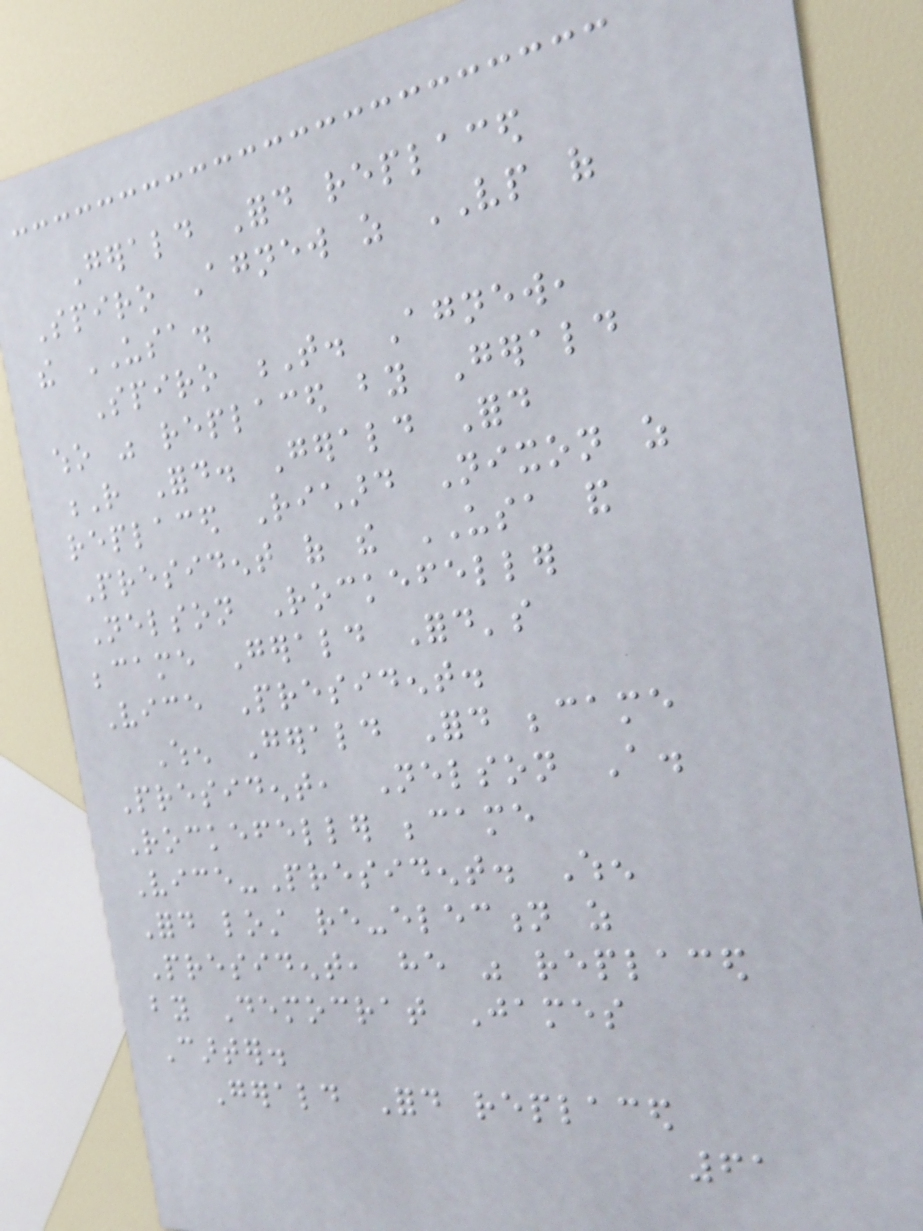Gerald Ford replaced
Spiro Agnew as VP of
the USA.
Spiro T. Agnew,
who was replaced by Gerald
R Ford. Gerald Ford
replaced Richard Nixon as
President of the USA and
Nelson Rockefeller
became Gerald Ford's
Vice President.
When Gerald Ford became
President, Nelson A.
Rockefeller became
Vice-President. When
Ford lost re-election as
President, he was replaced
by Democrat James
Carter.
Gerald Ford replaced
61
